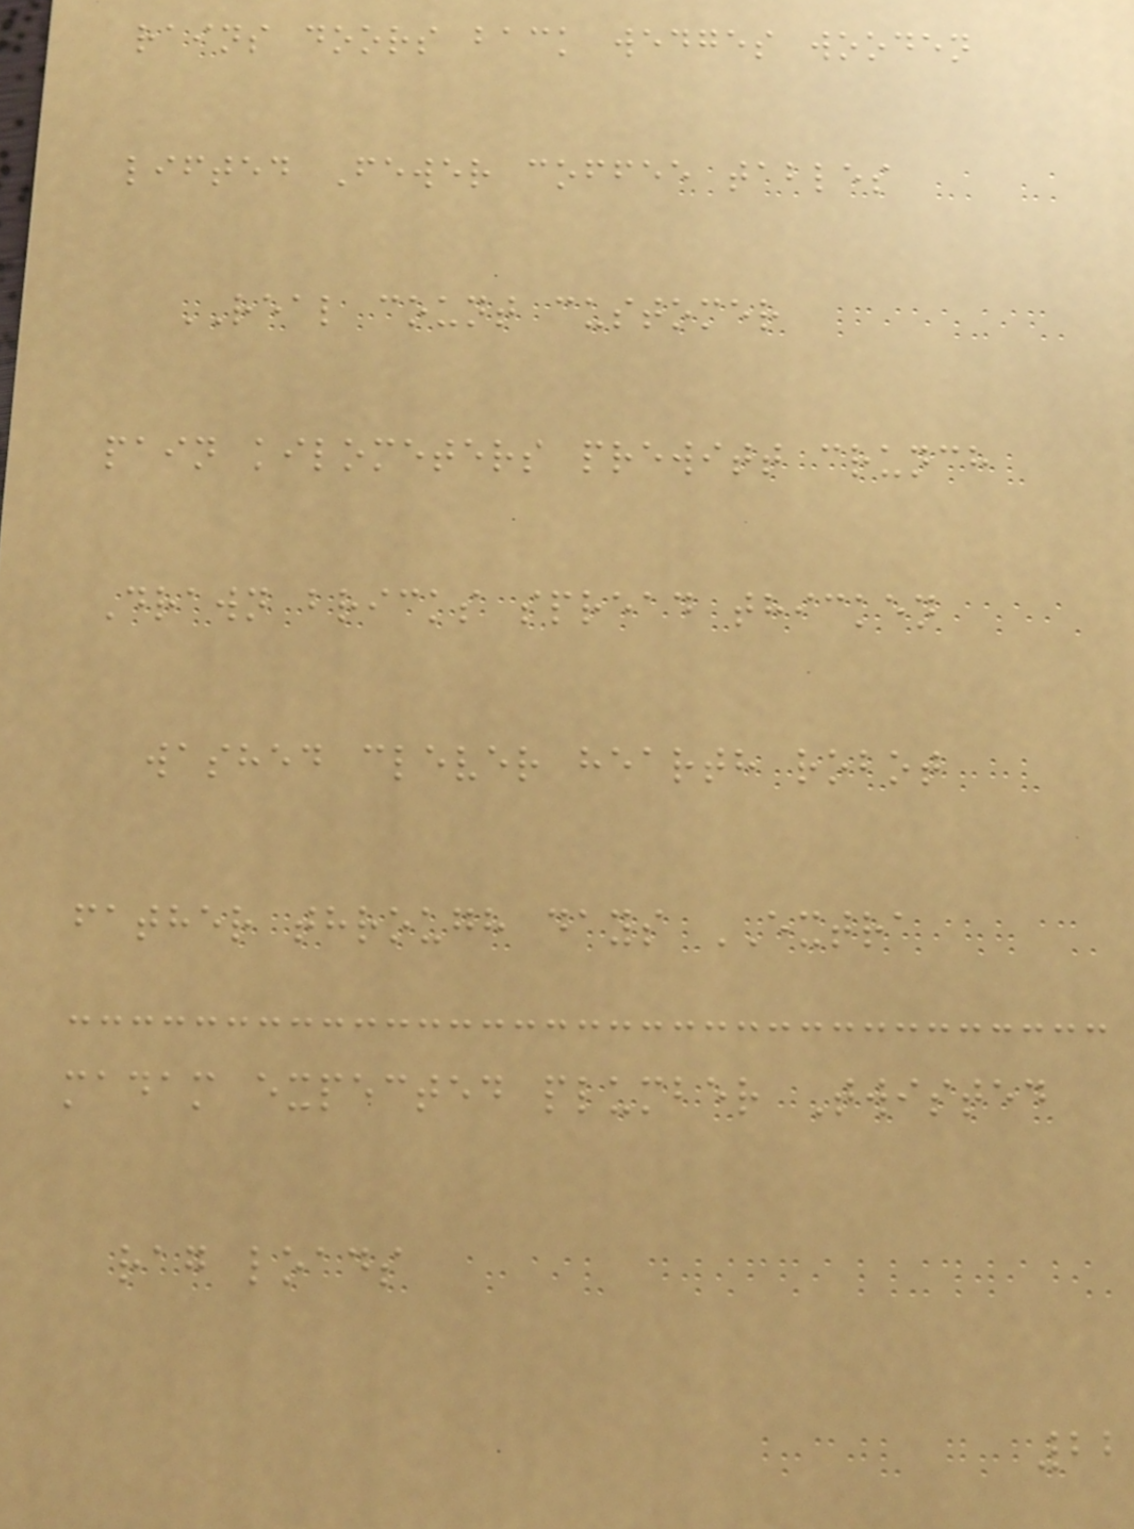rains doors back wedges wooden
lifted Fewer coffee tables
REAL count customer
pain kilometers prewitt crunch
Drawn bricks spread thicken
washed clever hearth robot
father through days EXTRA
madam expected plumber Twisted
rag loads
22
